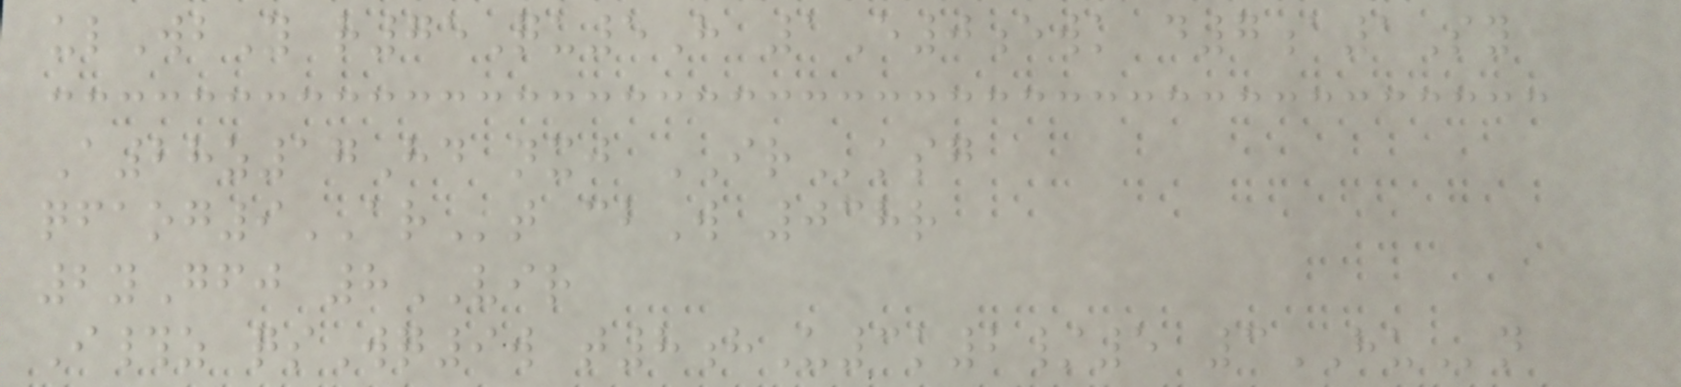ulWbY r75Qu5H 1E0ewk d7a1Sy
A28z17Hd nxj IRksg
qfaog9ARt cbW 038r
2yGfj 8VIR
I#z qsWq9w t8hU3k2/5 3HUn
